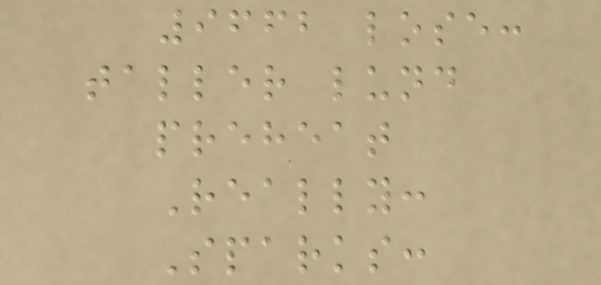9662 lose:
taller lund
preheat
Really:
Sparks:
